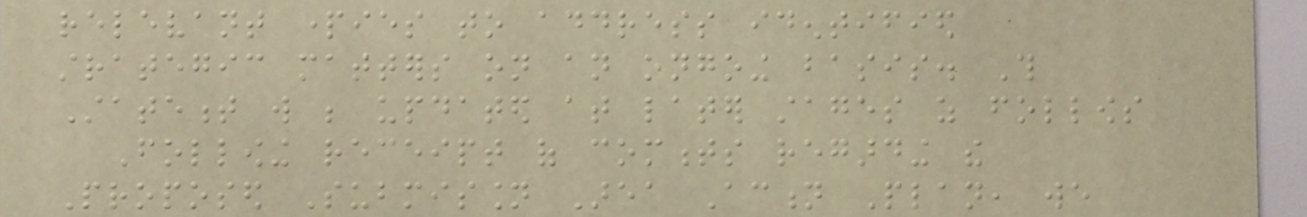relevant parties to address identified
strategic matters on an ongoing basis. This
Statement will be updated at later stages as follows
Following receipt of comments regarding the
Proposed Submission Area Action Plan, we
